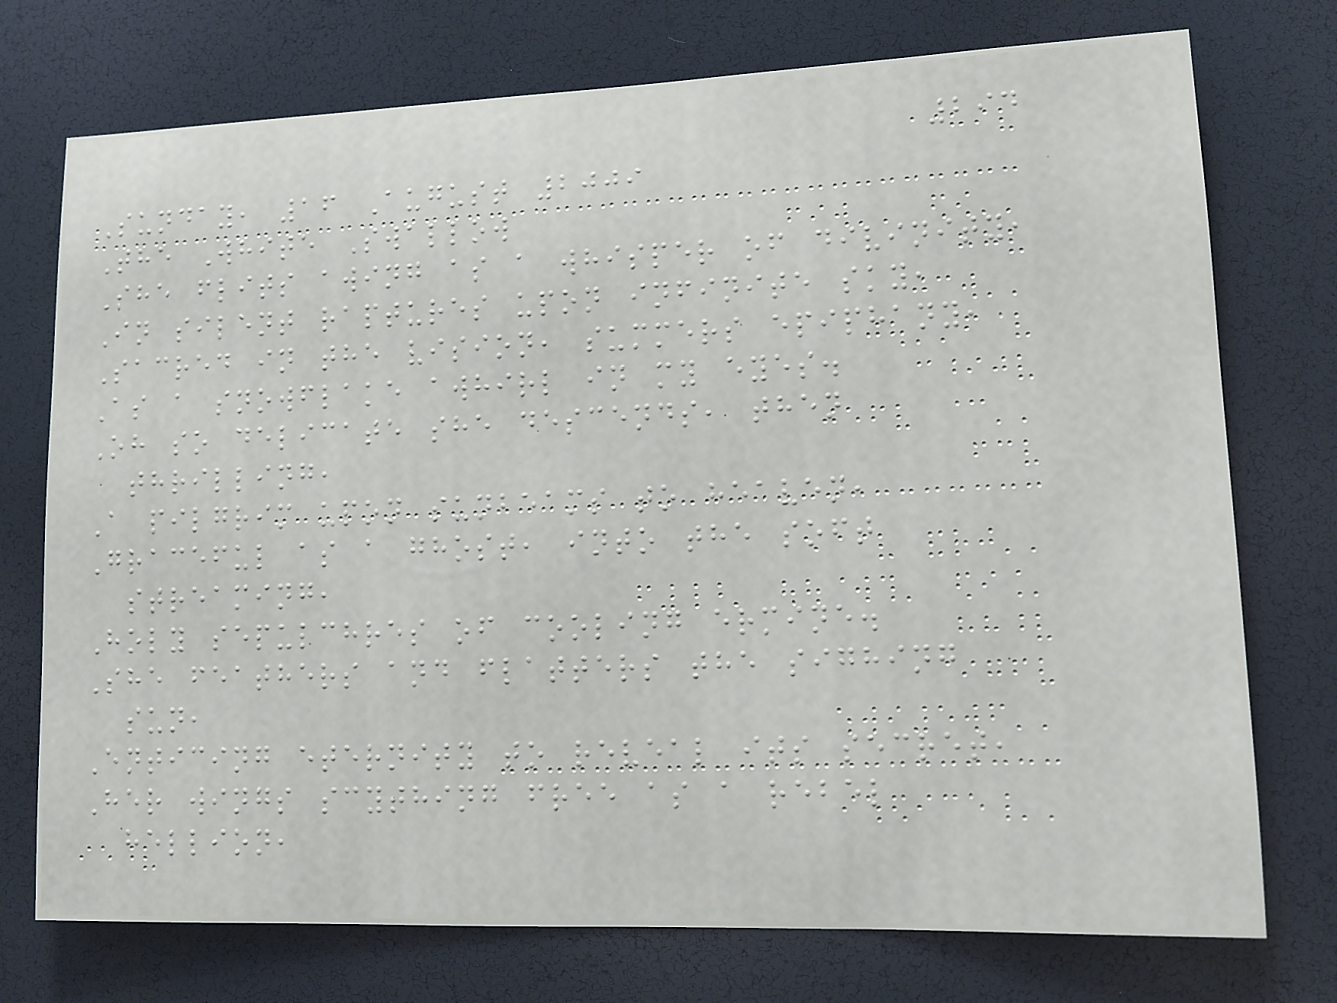294
Sunday, 16 August 2009
The White Swallow
She flits awing as a whisper of divinity,
In silent raptures upon infinite sky,
Sacred in the vision, summers epiphany,
As a snowflake awhirl in my eyes.
Oh so delicate she descends, then
thrilling,
A pilgrim upon sunbeams to heaven,
Graceful as a ghost, into the soft
streaming,
Holy sepulchres of cooling ermine.
She feathers and flatters the sighing
sun,
Enticing eternity to reveal its secret,
Her wings scything free as a rebel
hellion,
